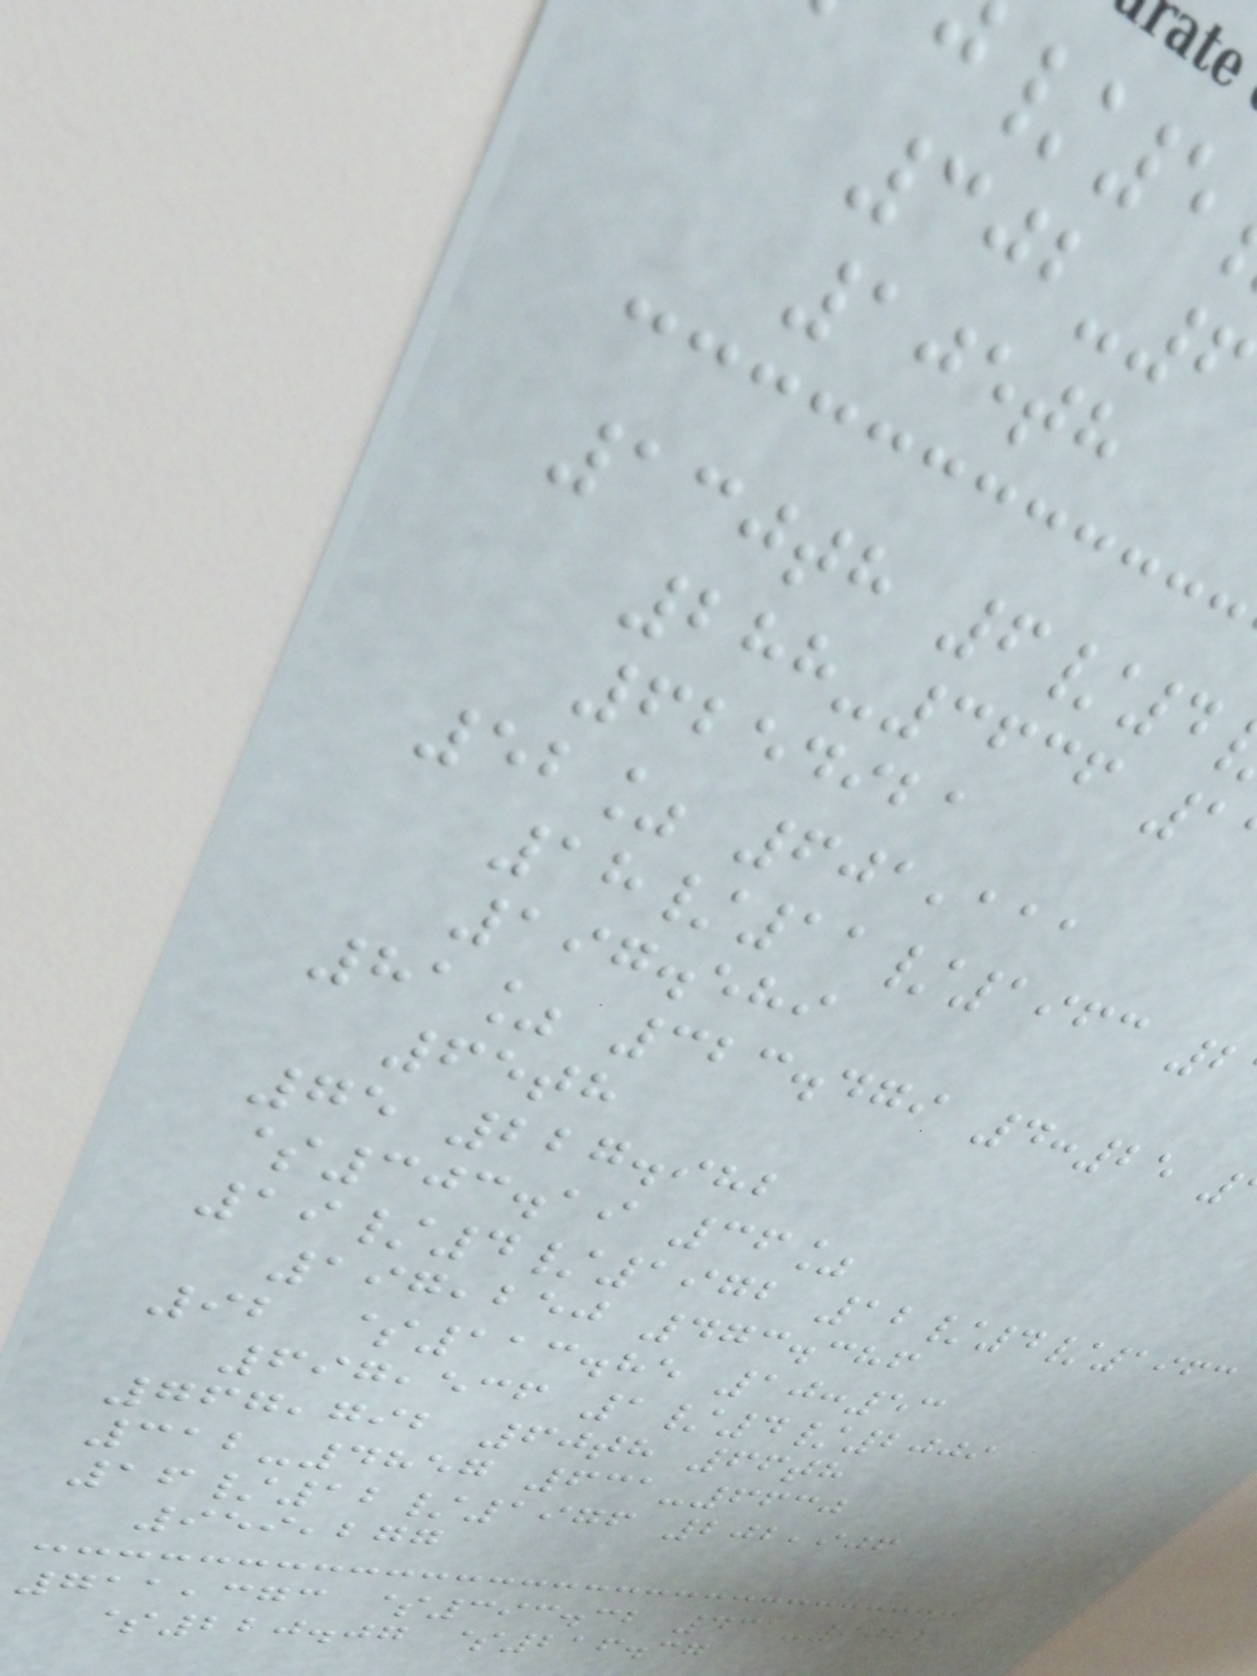302-6
105th
130th 6/4
288-3636 1
6254921
52% 601,111
18/11/1963 2
197.589
81% 323.479 4:25
65th
75 227.982
$303.19 36%
19/4/1972 12/4/1963
197,250 473.386
92 $113.85 10:53
697,536 1/4/2009
767,792 60th 66th
312-4857 631-6630
16/12/1976 202,906
959,277
711,373 $393.32 431-9022
$220.07 $216.37
